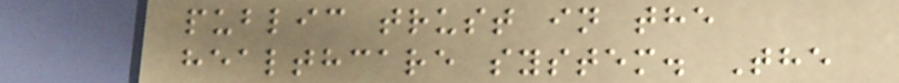public trust in the
healthcare system. The
